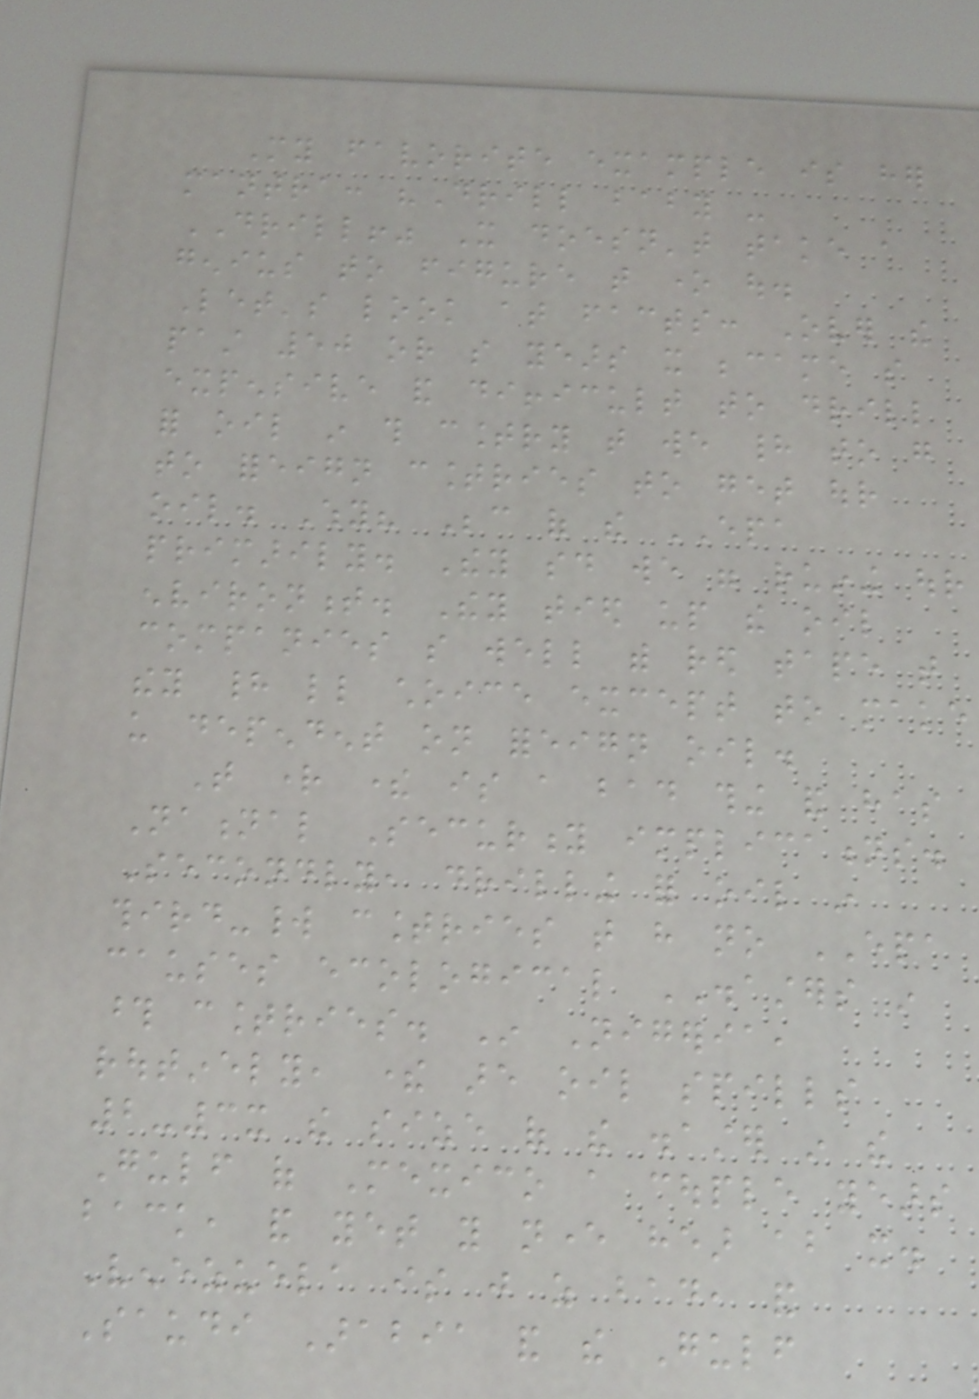My favorite example is her
mantra: "Drill baby -
DRILL!" It doesn't take a
genius to figure that one out.
Let's look at facts: Over the
past 50 or so years it became so
expensive and difficult to drill
for oil in this country that we had to go
to foreign countries to get our
oil. Why? Because of the EPA
primarily. They said we were ruining our
environment. They tied up the oil
companies so well with red tape that
they had little choice except to make
us dependent on foreign oil.
That right there is a bad thing and has
National Security implications.
Secondly, drilling for oil in
third-world countries that have no EPA
causes ecological DISASTERS in
those countries. In Nigeria,
routinely, there are oil spills
2-3x the size of the disaster in the
Gulf of Mexico a couple years
back, and yet you never hear about it.
Venezuela is just as bad, and
Saudi Arabia and the Gulf
